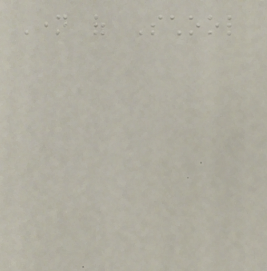Name of School
